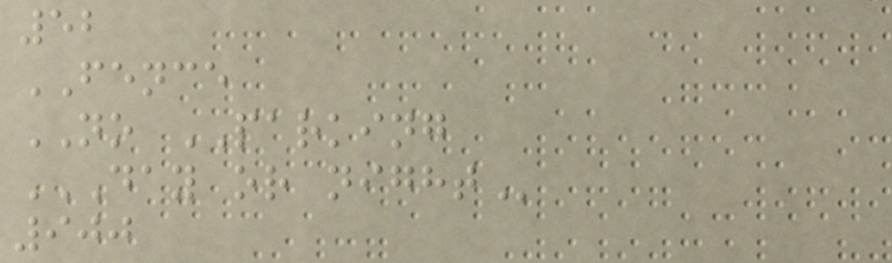52
FENCE
NO PARKING
DAY OR NIGHT
900
